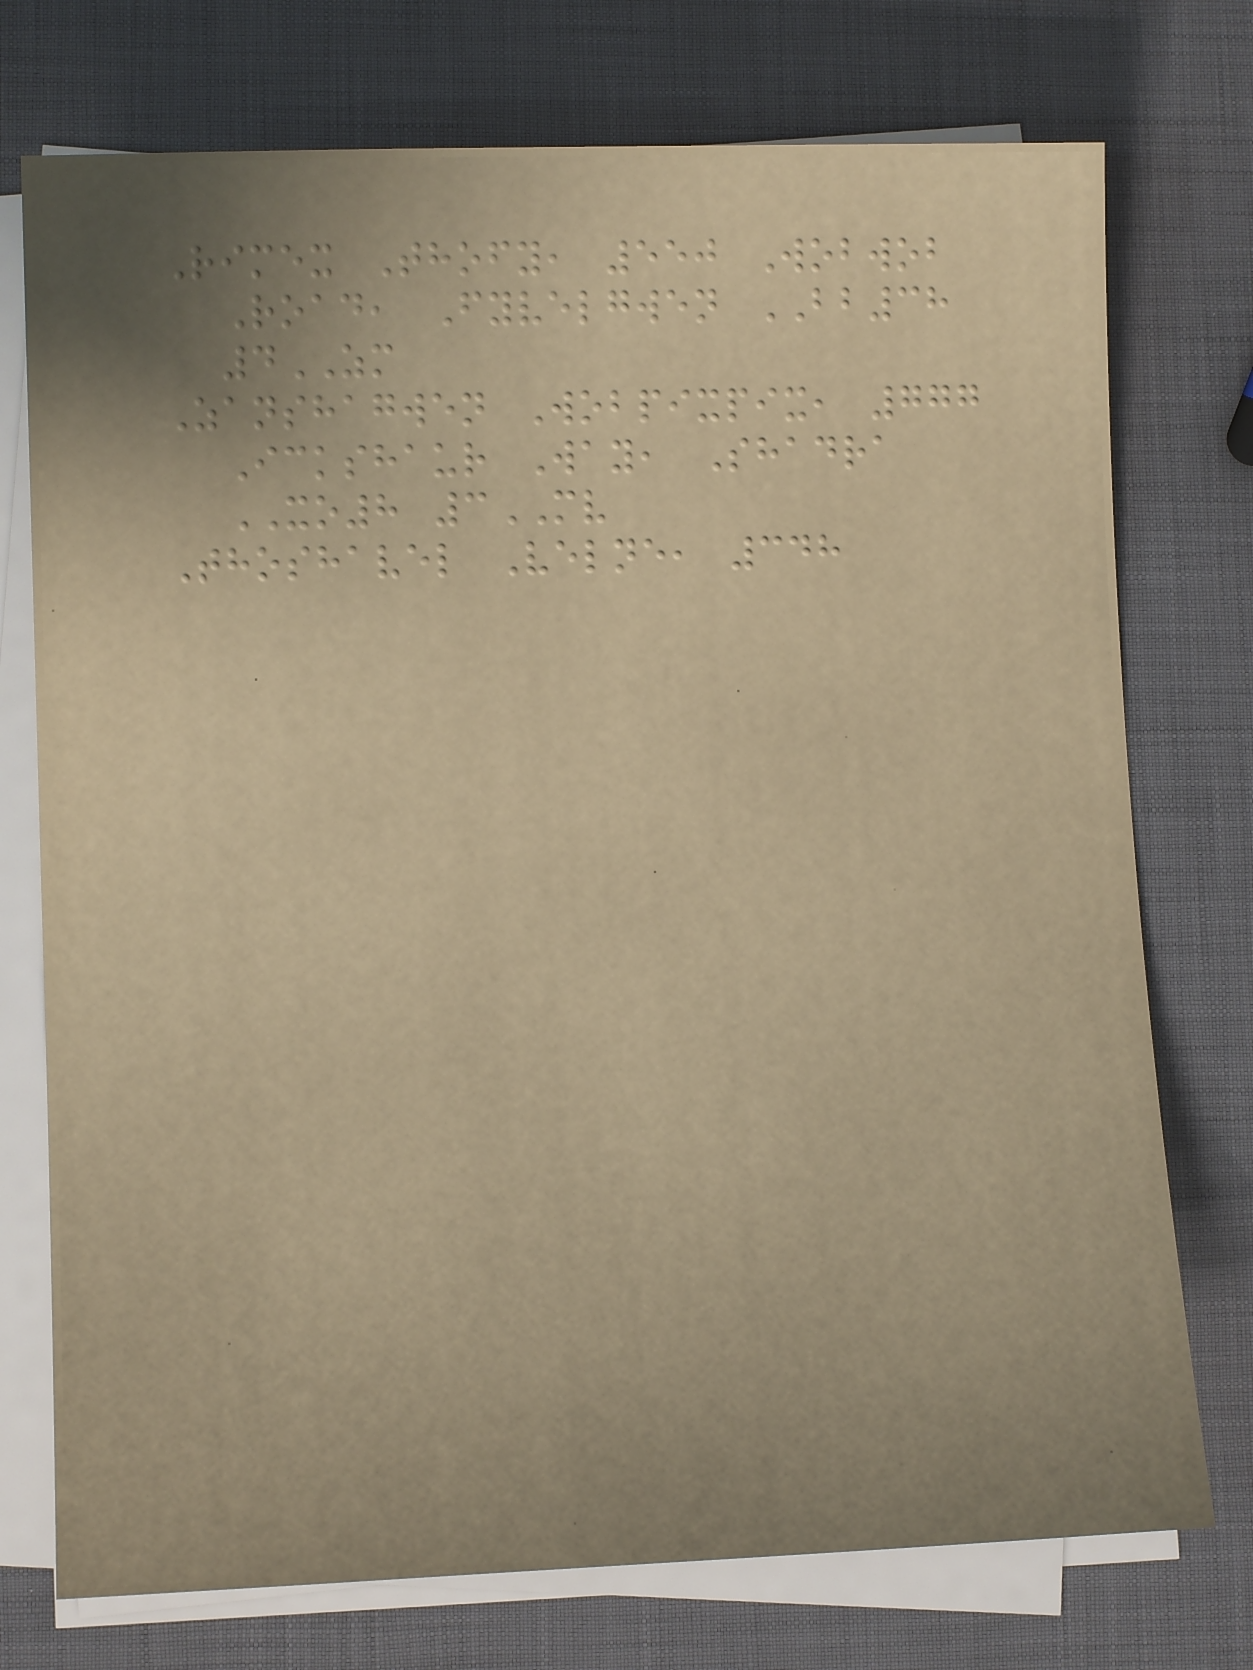Rimex Thofy, 550 Wobwob
Road, Fyvelgwen BB38
4ZM
Zanshagwen Wobpixpix, 777
Ickshaur Way, Shadra
XO8 3MV
Thoshavel Velne, 348
